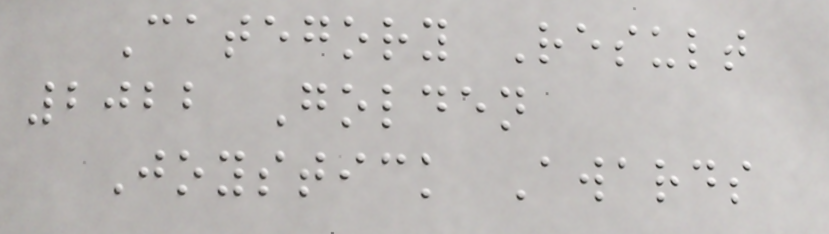Category Result
2022 Golden
Joystick Awards
